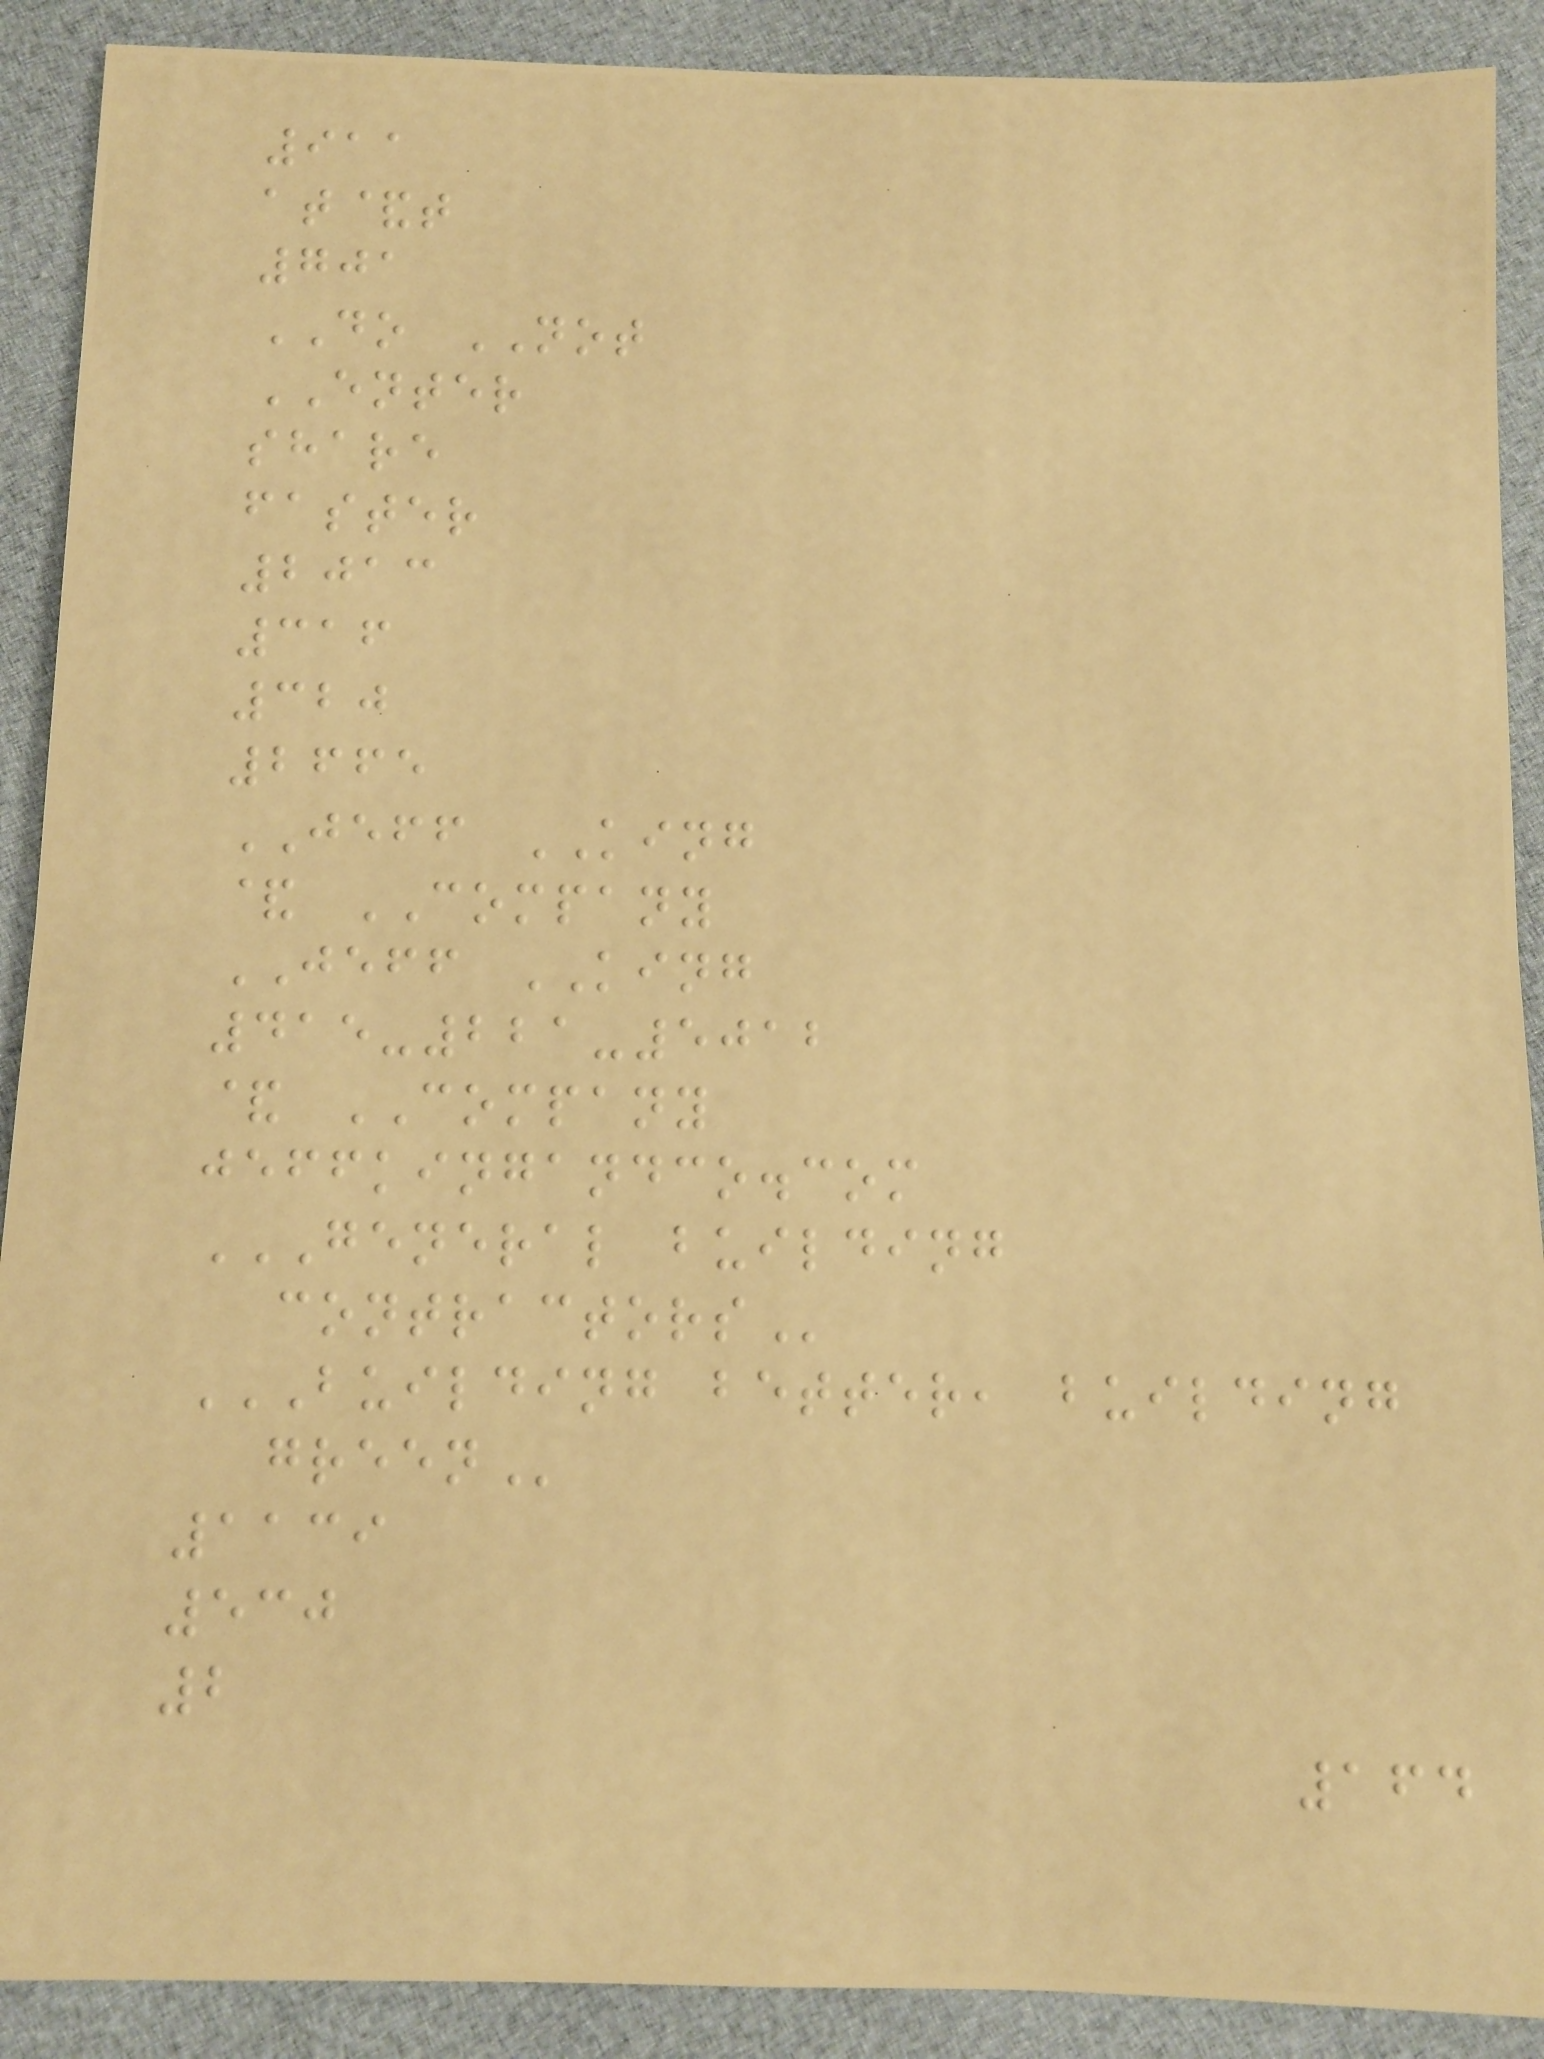911
at&t
701
DO NOT
ENTER
share
faster
2013
316
320
2665
JEFF KING
& COMPANY
JEFF KING
415-221-5012
& COMPANY
jeffkingandco.com
GENERAL BUILDING
CONTRACTORS
BUILDING BETTER, BUILDING
GREEN
1139
530
2
164
